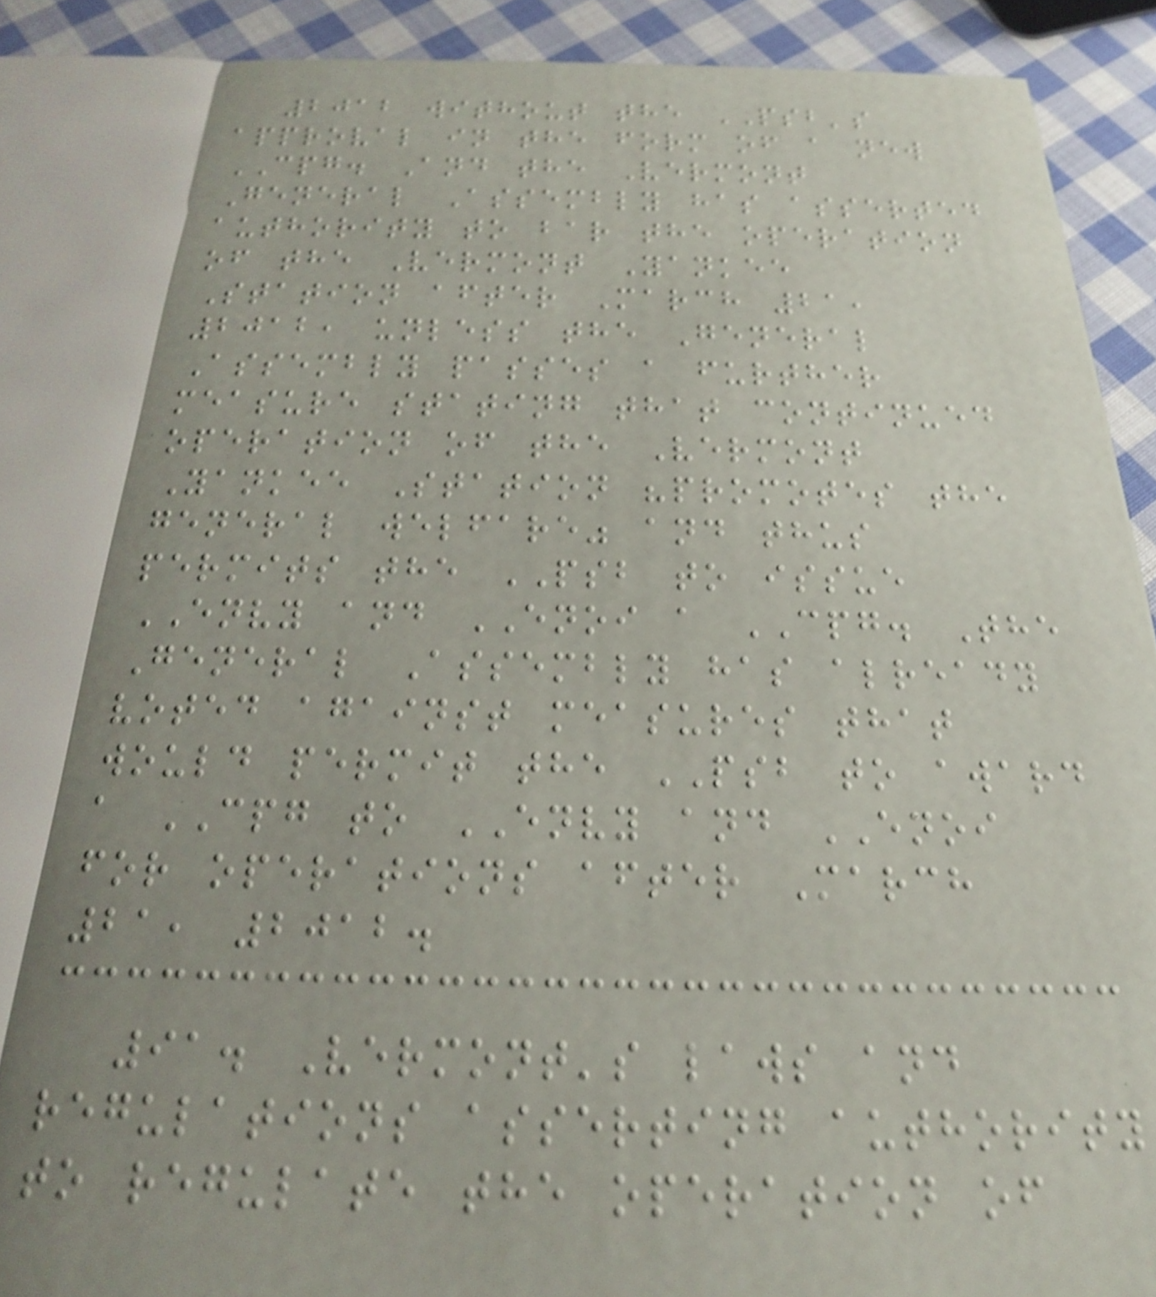2012 without the PSB's
approval in the form of a new
CPG. And the Vermont
General Assembly has asserted
authority to bar the operation
of the Vermont Yankee
Station after March 21,
2012, unless the General
Assembly passes a further
measure stating that continued
operation of the Vermont
Yankee Station "promotes the
general welfare" and thus
permits the PSB to issue
ENVY and ENOI a CPG. The
General Assembly has already
voted against measures that
would permit the PSB to award
a CPG to ENVY and ENOI
for operations after March
21, 2012.
91. Vermont's laws and
regulations asserting authority
to regulate the operation of
